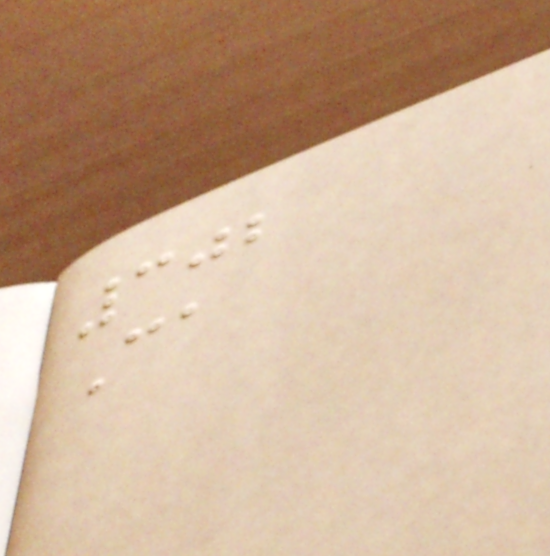302
Ca
